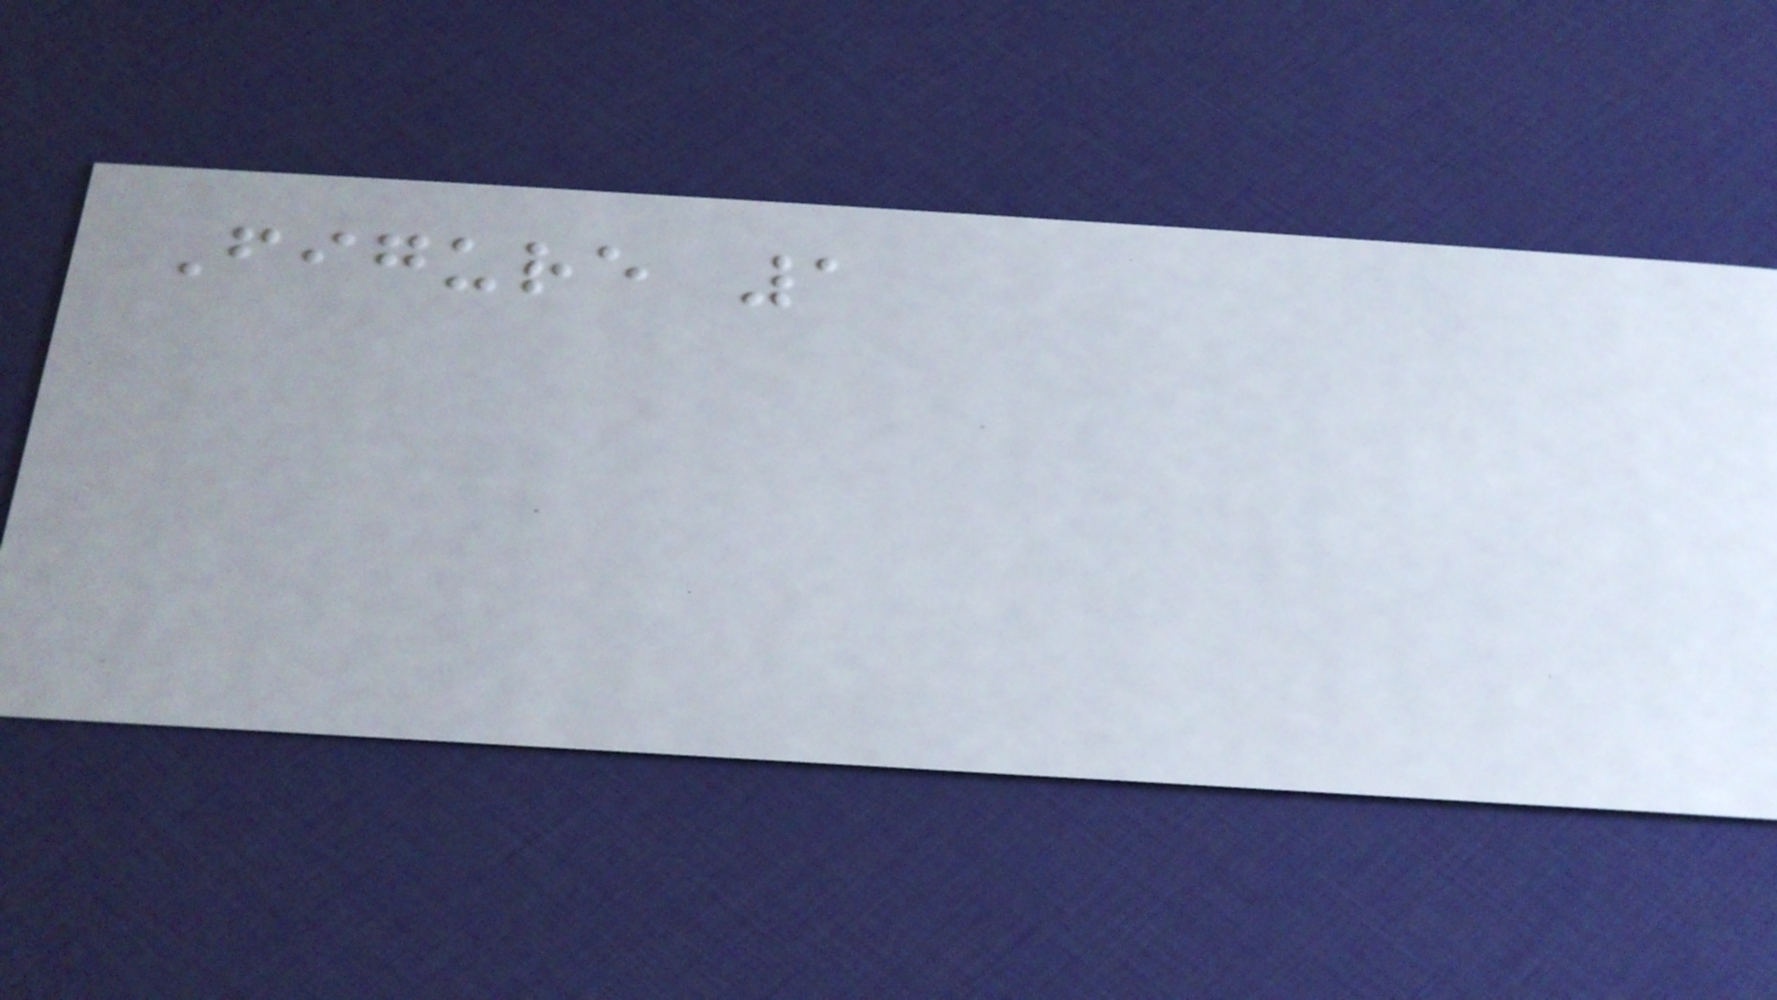Figure 1
